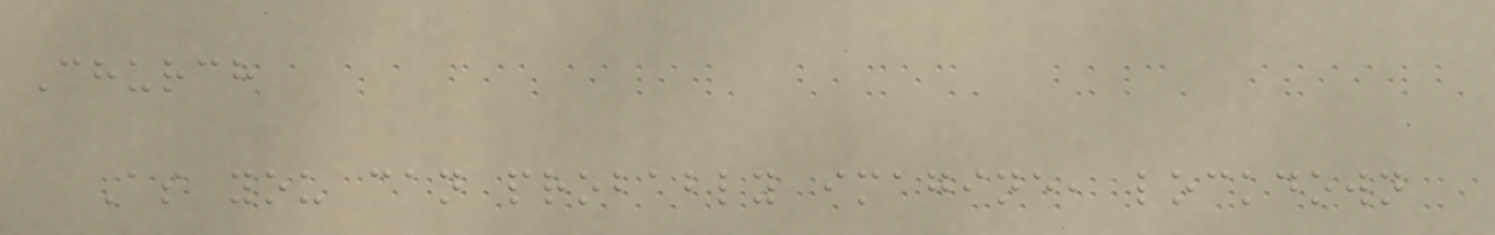Church
As you can probably imagine, lockdown
